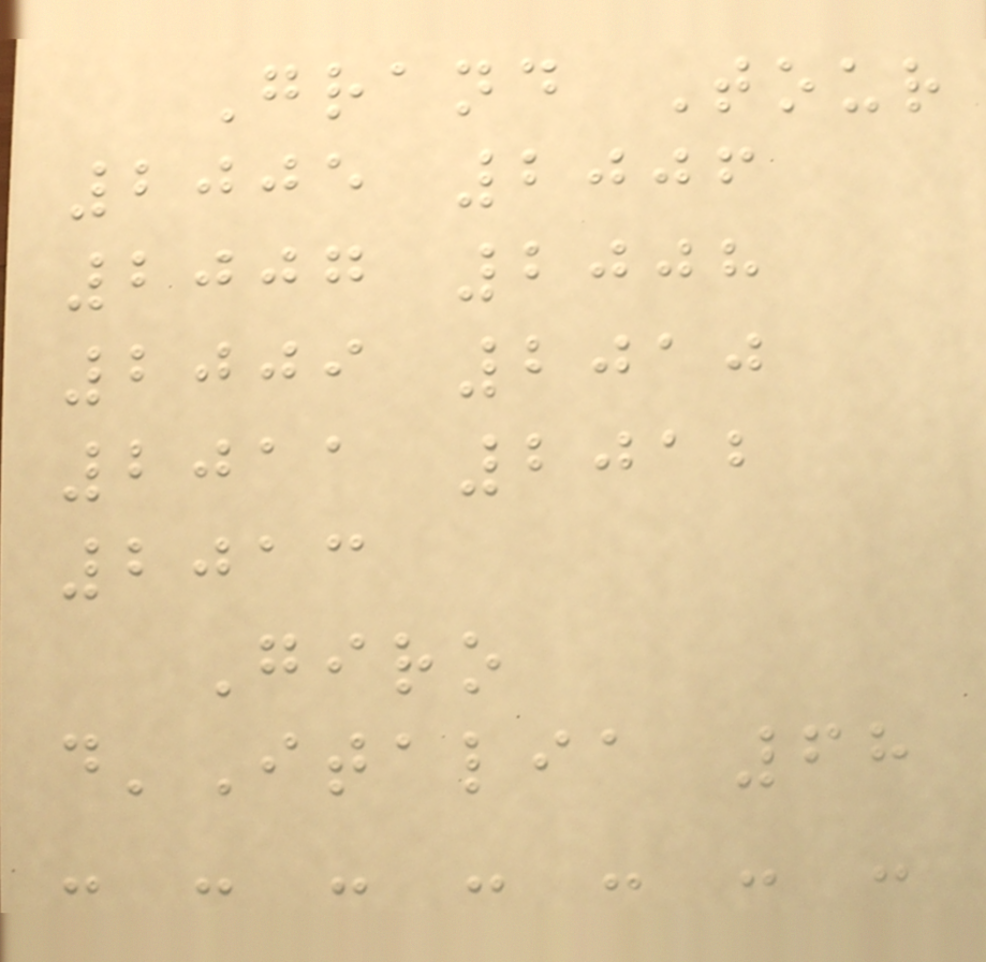Grand Tour
2005 2006
2007 2008
2009 2010
2011 2012
2013
Giro
d'Italia 68
- - - - - - -
